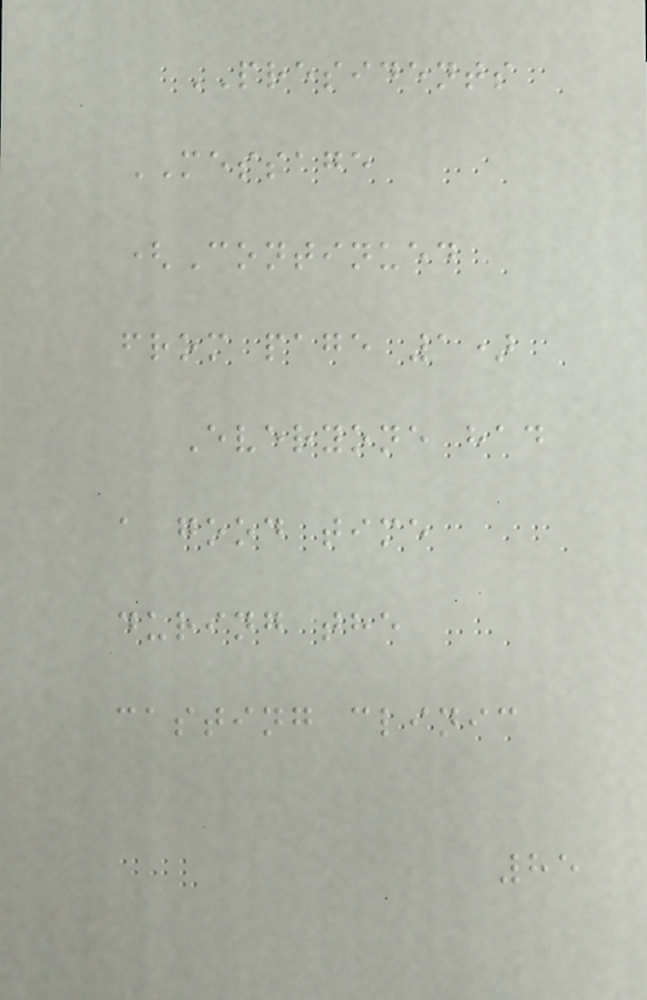PRESIDENTS
MESSAGE
(Continued
from page 1)
Everyone had
a good time
during the
casting clinic
85
